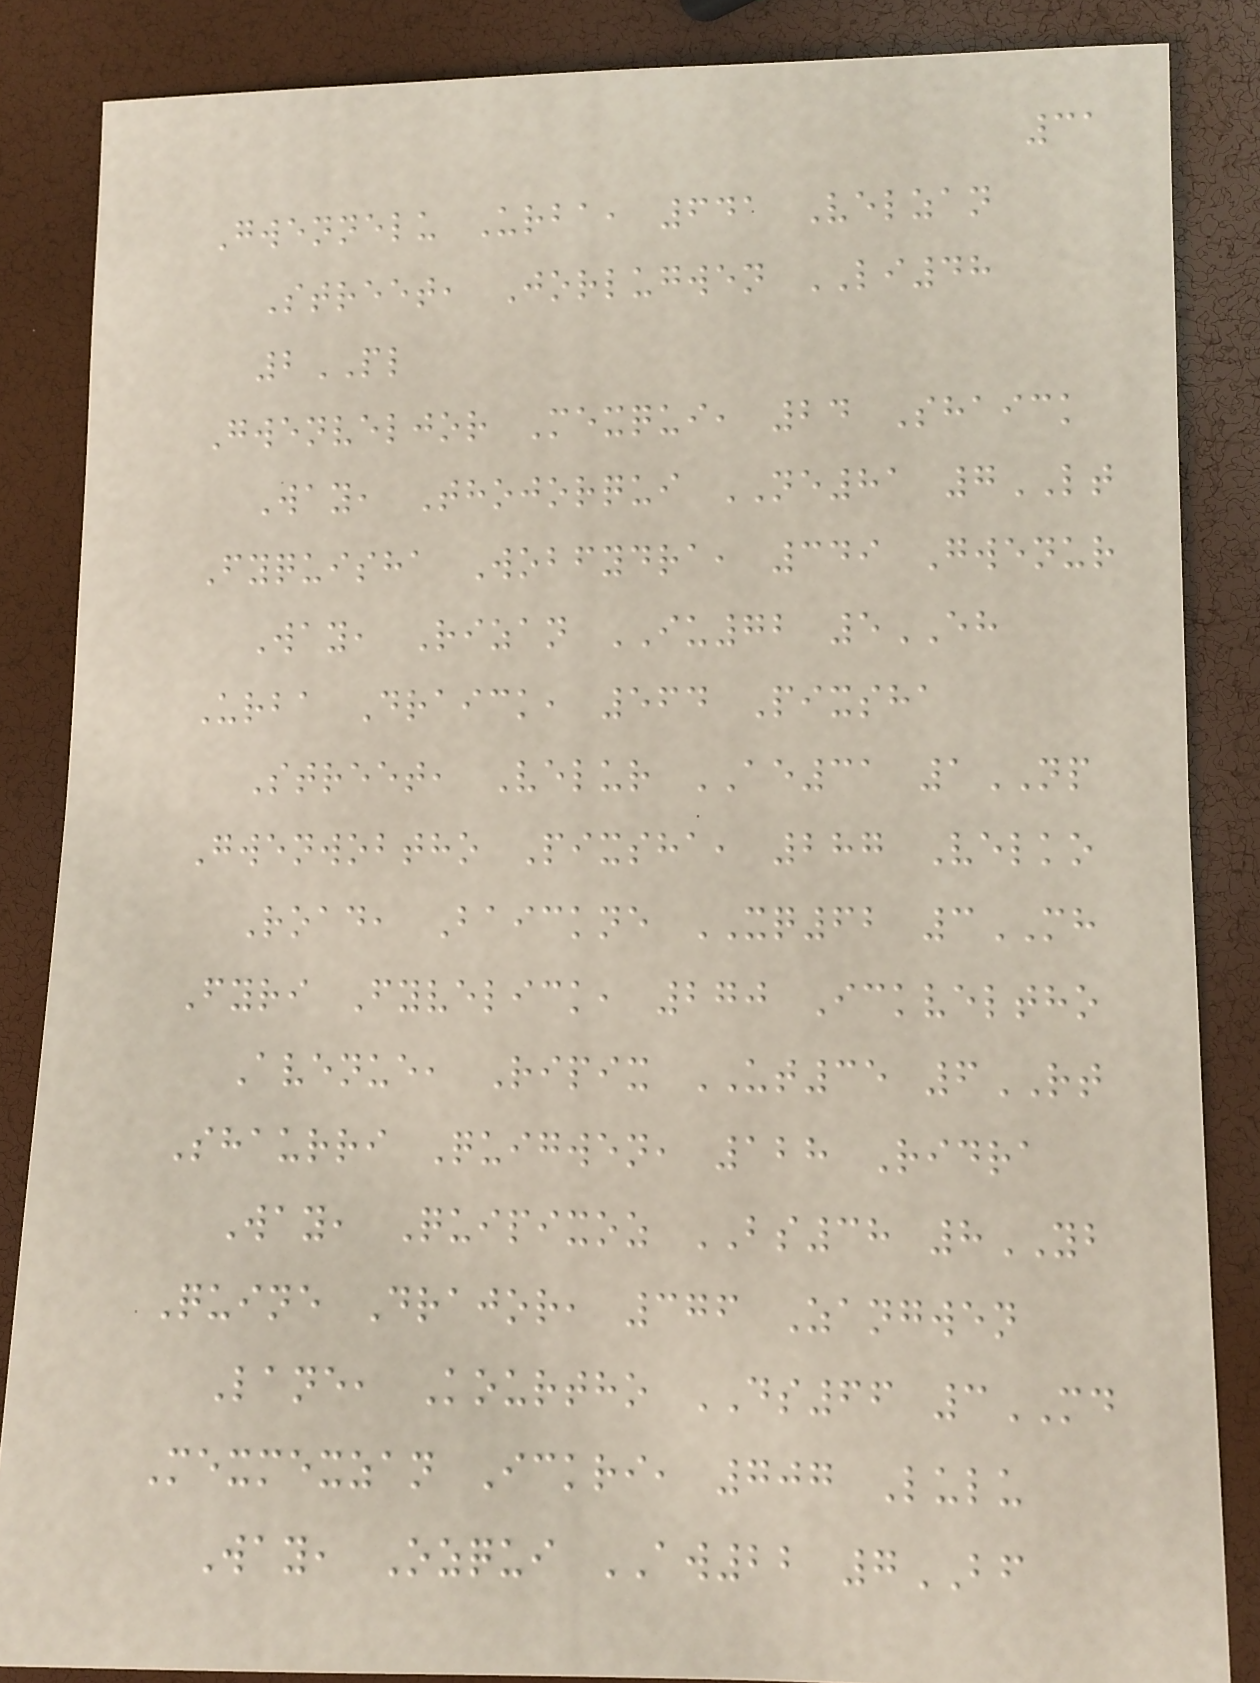31
Gwennelu Urba, 641 Velzan
Street, Jorlugwen LI48
2PL
Gwenveljor Mexqui, 24 Shaick
Way, Thojorqui NE81 7LT
Fyquisha Wobfydra, 349 Gwenur
Way, Rizan IU72 5EH
Urba Draick, 564 Pixsha
Street, Velur AE31 1NP
Gwenwobtho Pixsha, 287 Velko
Road, Baickne XQ62 3MH
Fyri Fyvelick, 270 Ickveltho
Avenue, Ripix UT35 6RT
Shaurri Quigwen, 128 Ridra
Way, Quipixoz BS38 8YB
Quine Drajor, 376 Zangwen
Lane, Kourtho DS66 3MD
Mexmexzan Ickri, 707 Lulu
Way, Ozqui AW22 7BF
